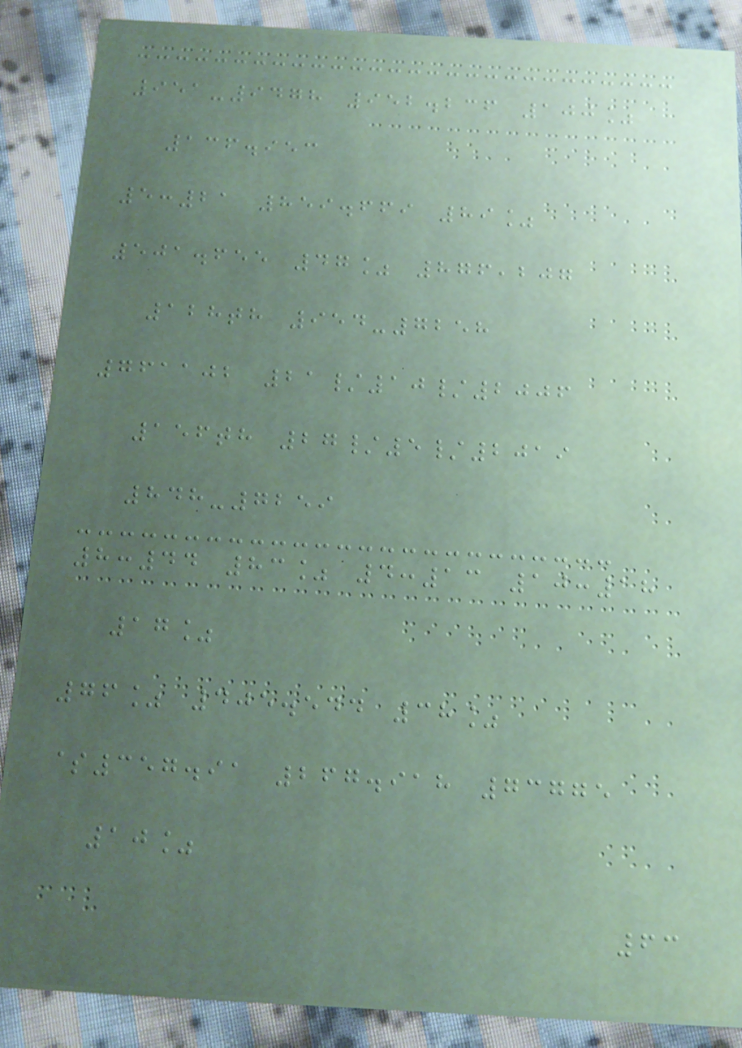951-9478 952.236 100%
136.953
5:21 859.669 89%
501.655 47% 876,207
128th 954-7258
761102 21/10/2006
156th 27/5/2019
848-7259
8:44 83% 4:13 10:18
17%
76% 405.544 38%
$357.91 267.918 73775
10%
63
